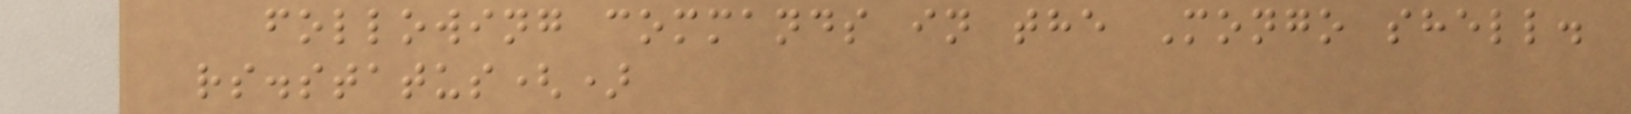following commands in the Mongo shell.
rs.status()
